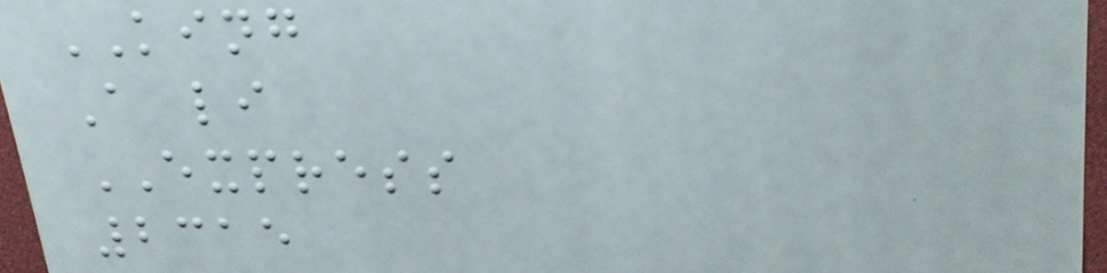KING
A li
EXPRESS
2315
